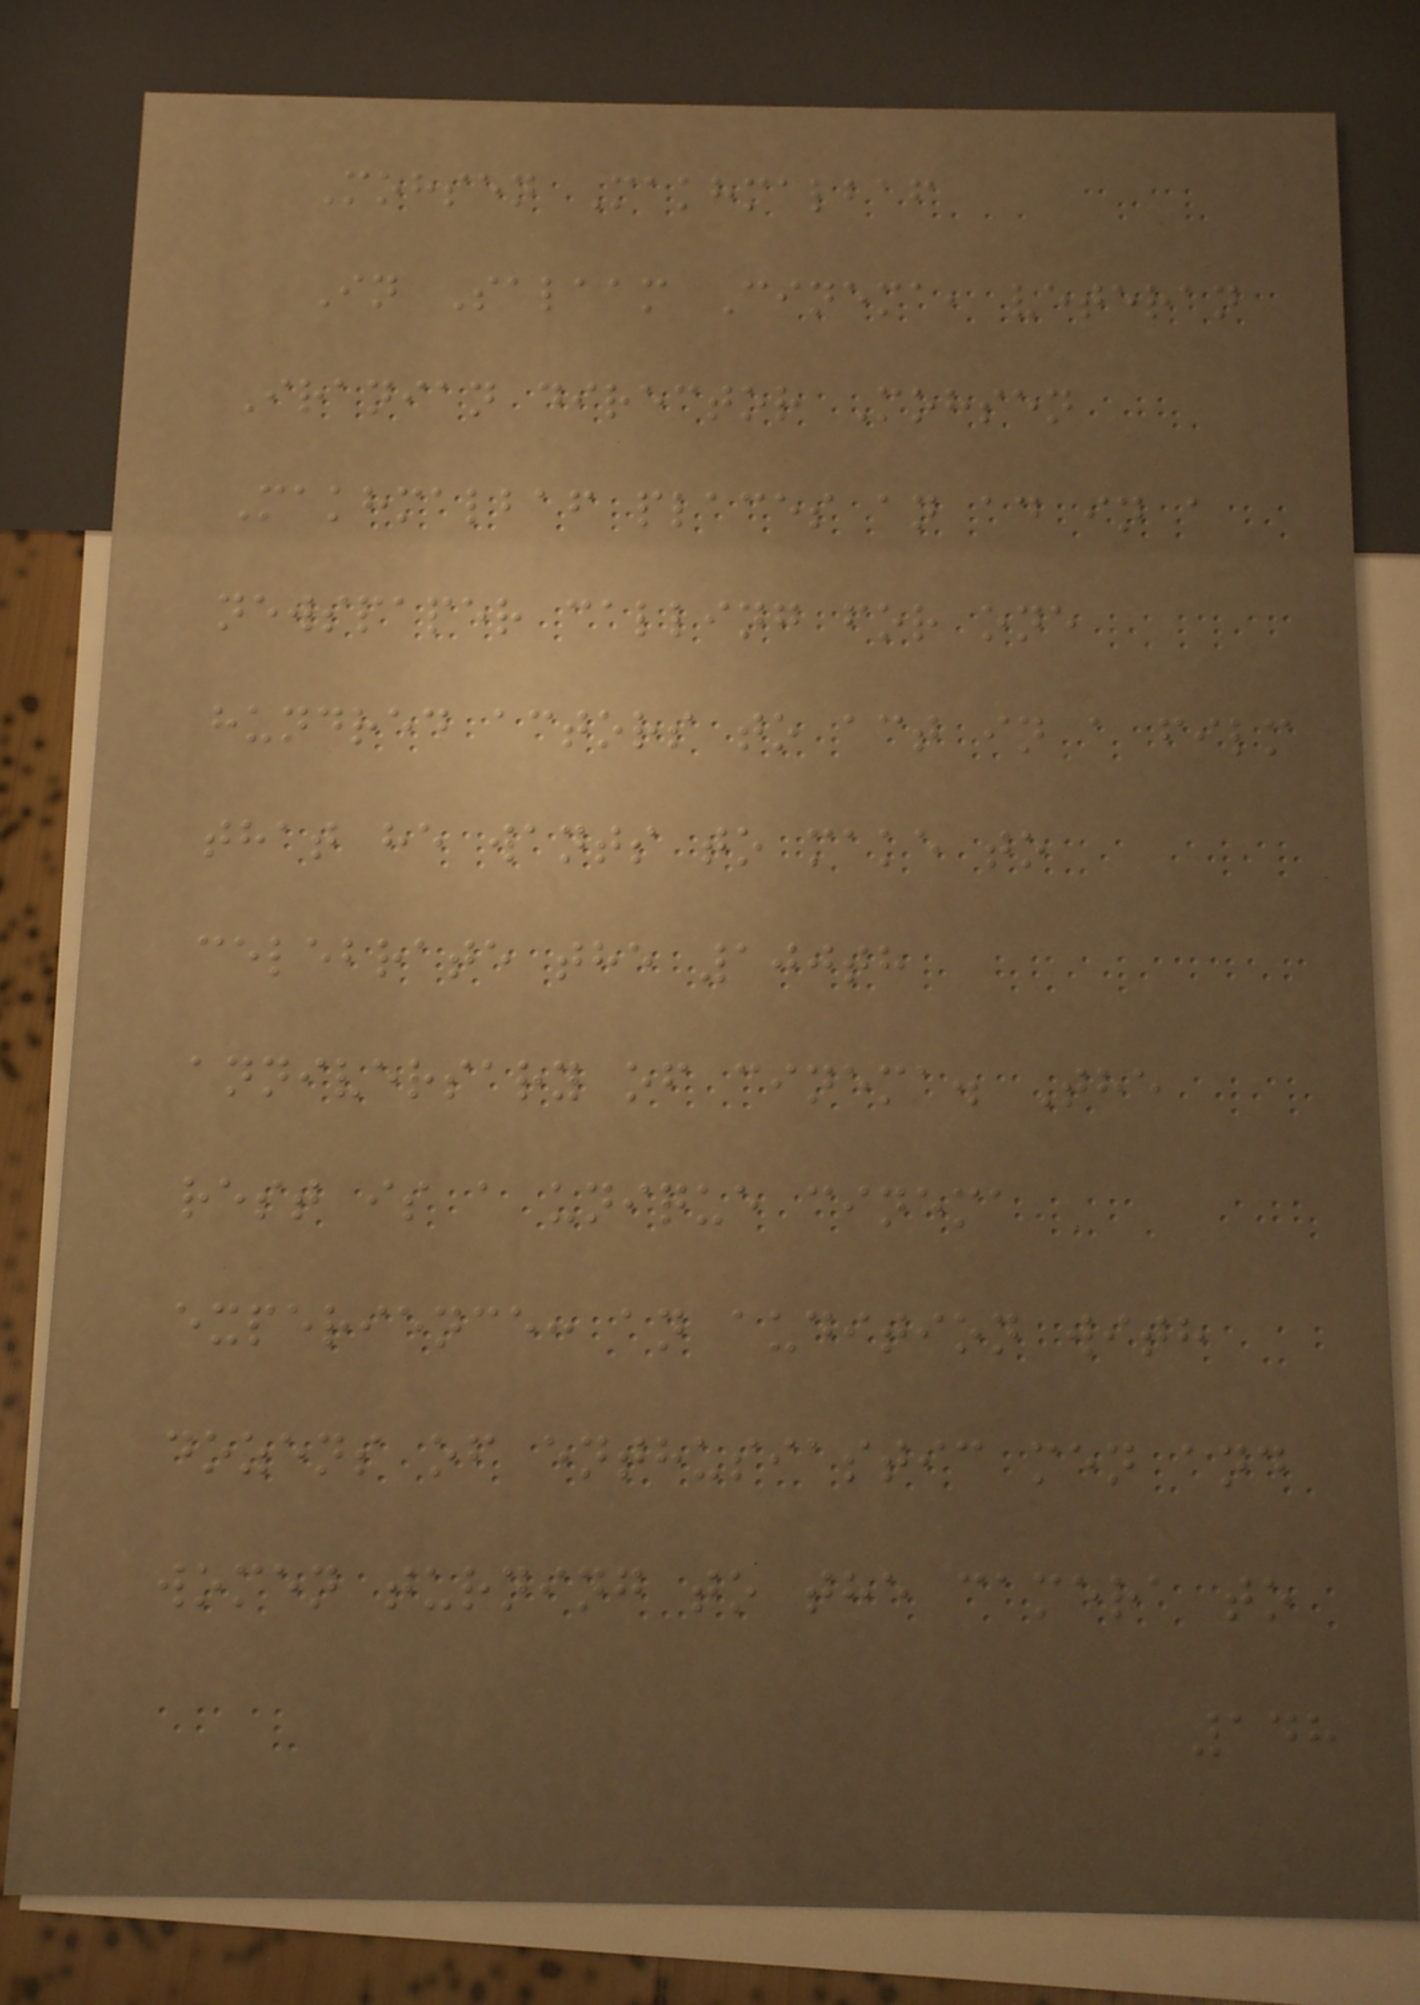Mohsen Makhmalbaf
In Salaam Cinema, veteran
Iranian director Mohsen
Makhmalbaf places an ad in a
newspaper calling for one
hundred actors to act in a film
that he wants to make to
celebrate the 100th
anniversary of cinema. The
rest is a unique cinema
experience: an audition with
dozens of enthusiastic men and
women turning to the camera to
148
